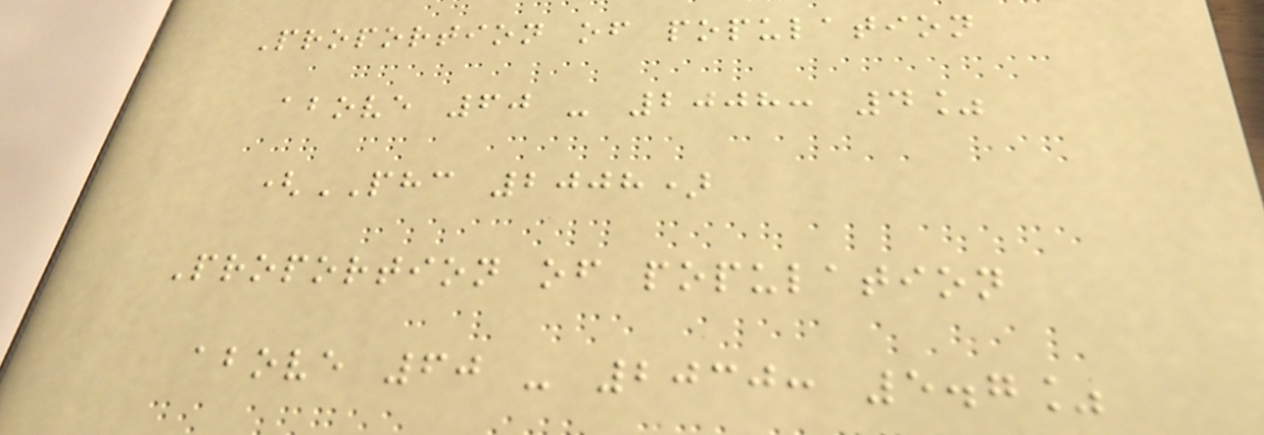Proportion of population
above 60 - 2008: 4%
(PHC 2008)
Proportion of population
above 60 - 2030: 5.7%
